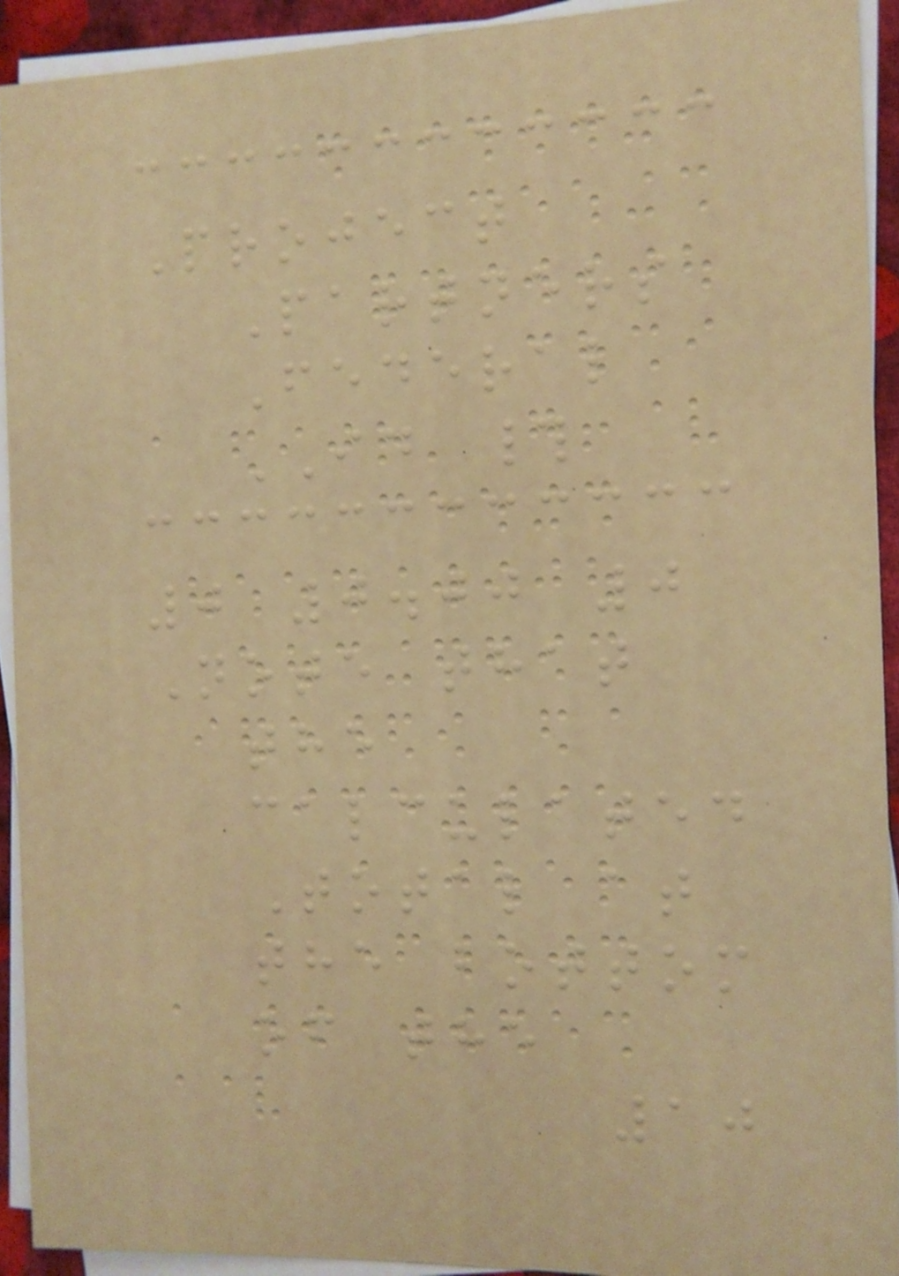Project
Partners
Federal
ID #
0 0.00 0
Note that
the
calculated
Total at
the bottom
of the
10
